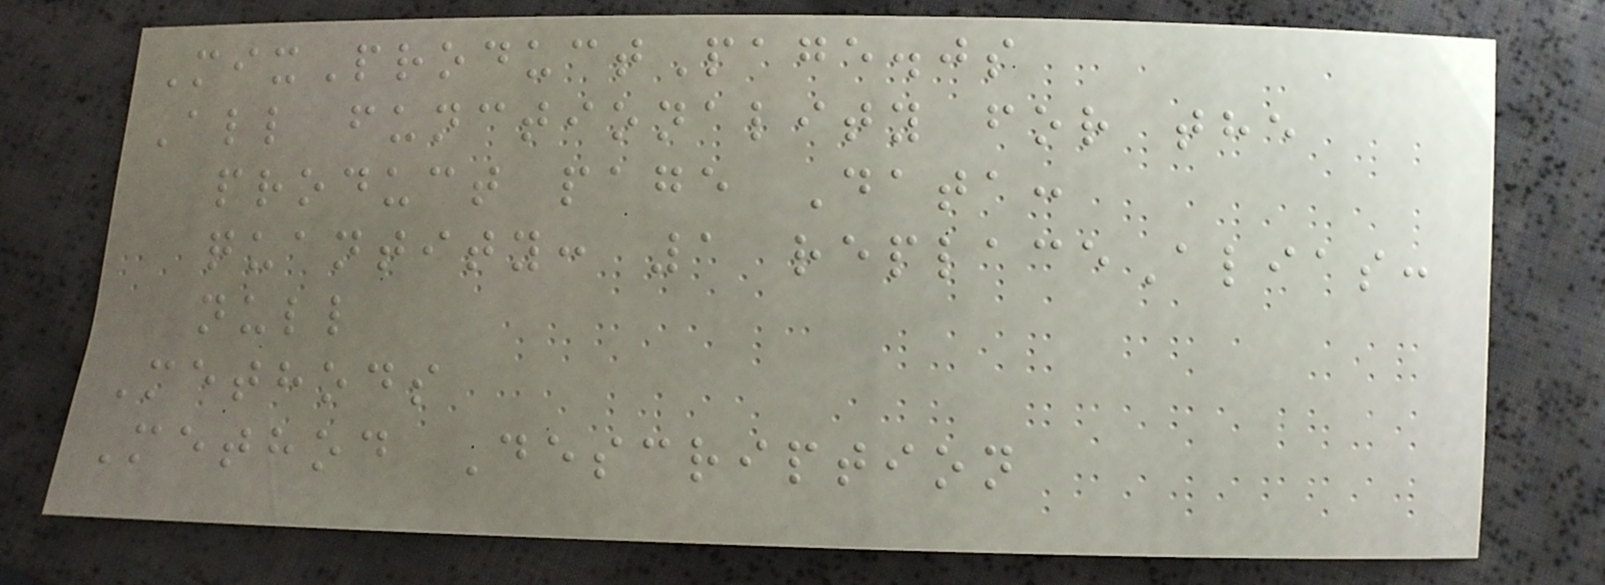MixProductPage.js
All functionality for the
product page Data:
quantity: 1 replaceAlias:
null
Methods
Method Description
